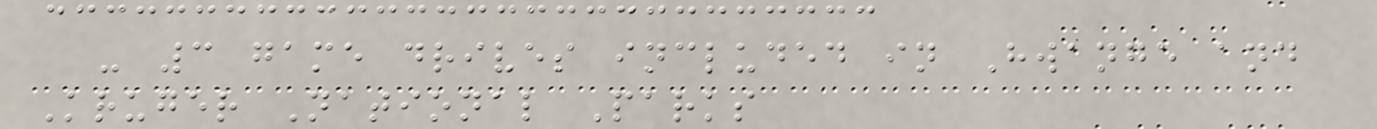- 3 game drives included in Hwange and
Kruger National Parks
